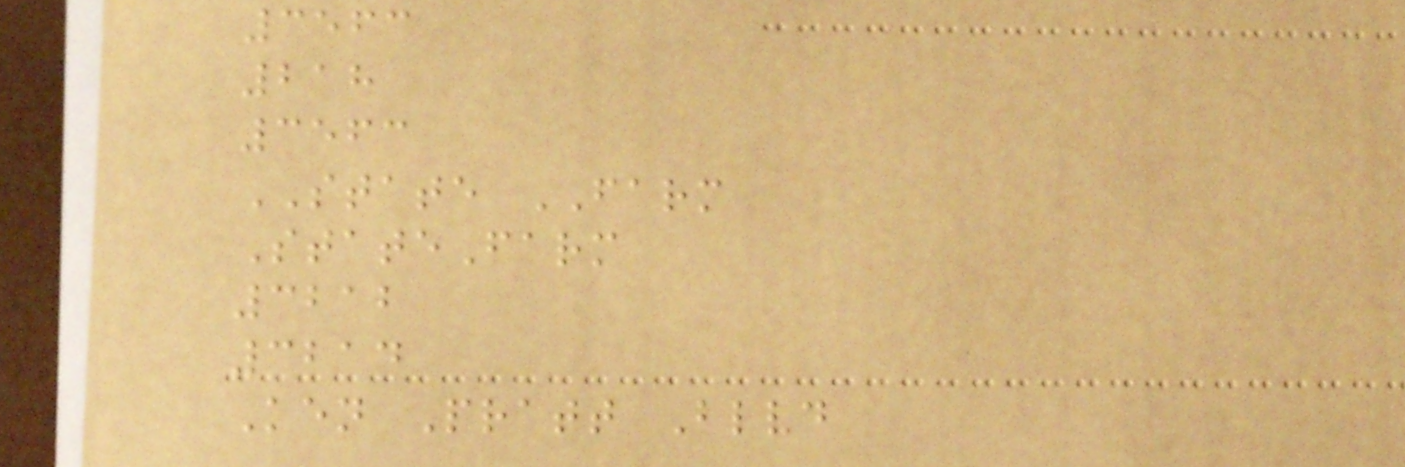3563
218
3563
STATE FARM
StateFarm
3212
3214
Ken Pratt Blvd
